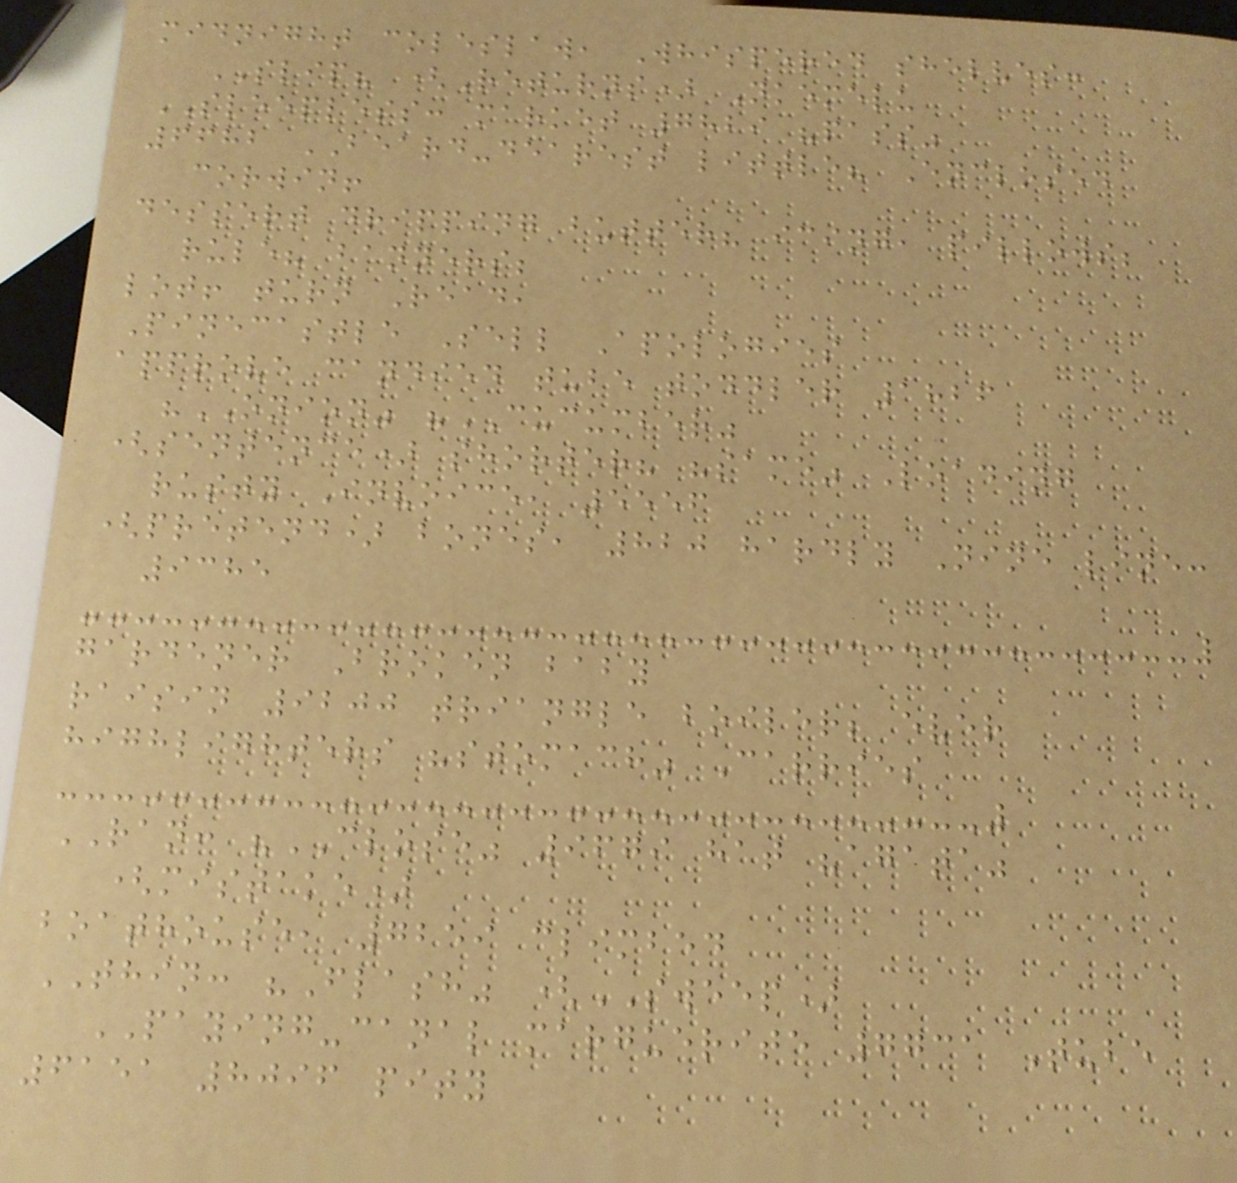midnight coleslaw, Whispered shelves:
SLIP? (Returns) Nkemelu
SLEEPLESS: market 7829 "pass"
6682 BEARD-dearest little? Enclosed
corwin!
dessert dripping butter? icing, pillows;
rule? banners;
lot! turn Read,
Pinecastle Sell Apologies
approve candied tube toddler 1826
"ONION" "CUCUMBER"
(sentence) shorter? "same" Loading
rusty Invoice, 5556
(pretend) bones, 820 hardly Nine line:
9385
gardener Broken baby
raisin 9200 triangle boiler; ever
highlighters "stomach" Carries
RAN: "CLOSE" 9679 hat "agata"
(mistake)
boathouse, 7259 climbed
THIN: "Flash" (SWEEP)
PAYING-canal marguerite 7731 Tube
6151 8096 pity
